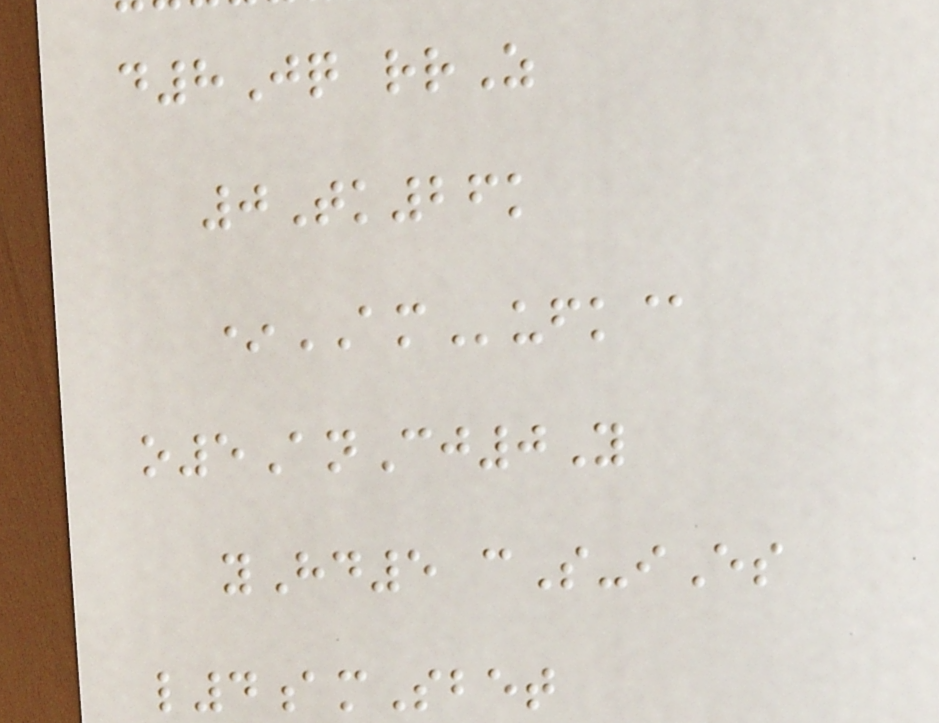d8Jq rrZ
0Tk26k
*AMufk@
o5AnCj0Y
yHd5 cS-iEs
l4amSbet
